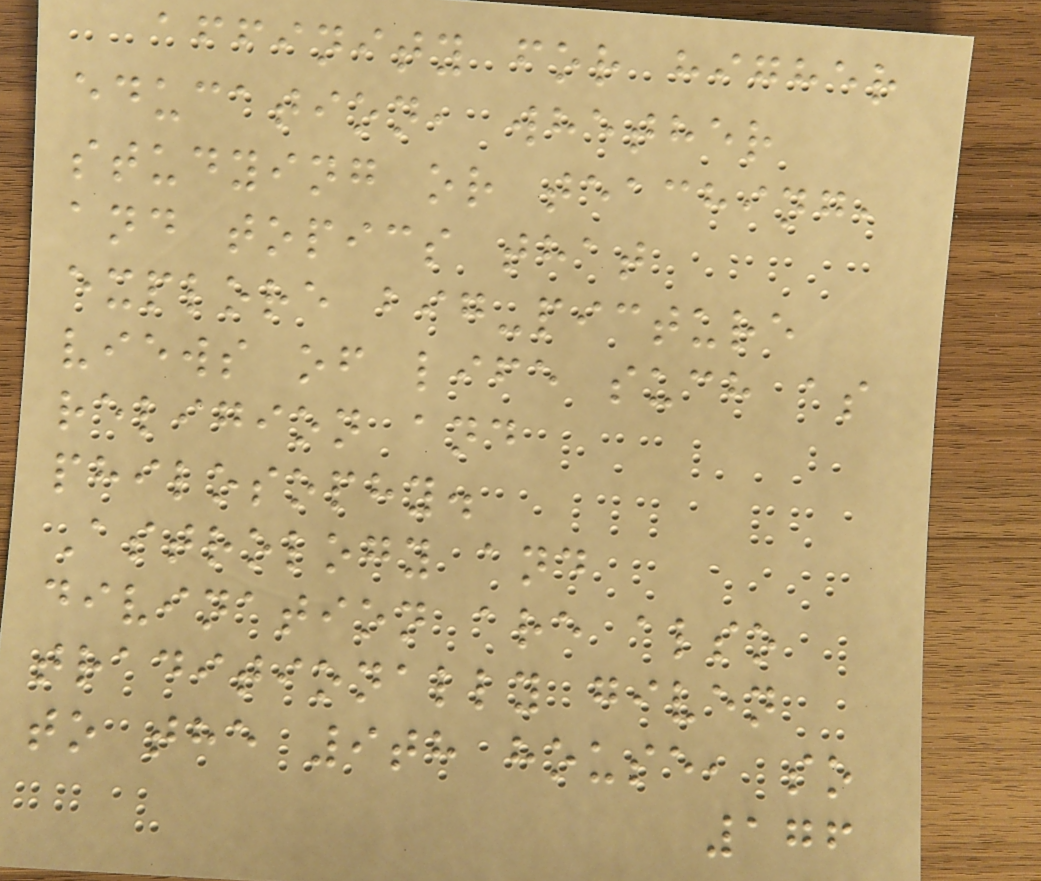affinity for higher
education, whether
studying or teaching,
and topics that
explore big-picture
views of life such as
religion and
philosophy.
Astrology and
divination are also
traditionally given
to the 9th house, so
176
